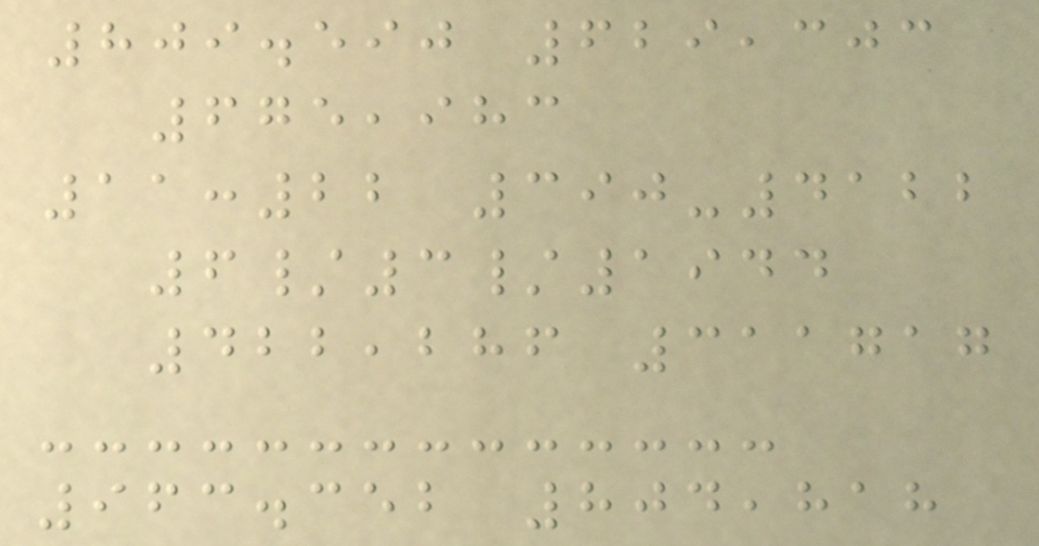809.590 629,303
675,983
11:22 390-4122
6/3/1944
422,286 311717
963.352 804,818
